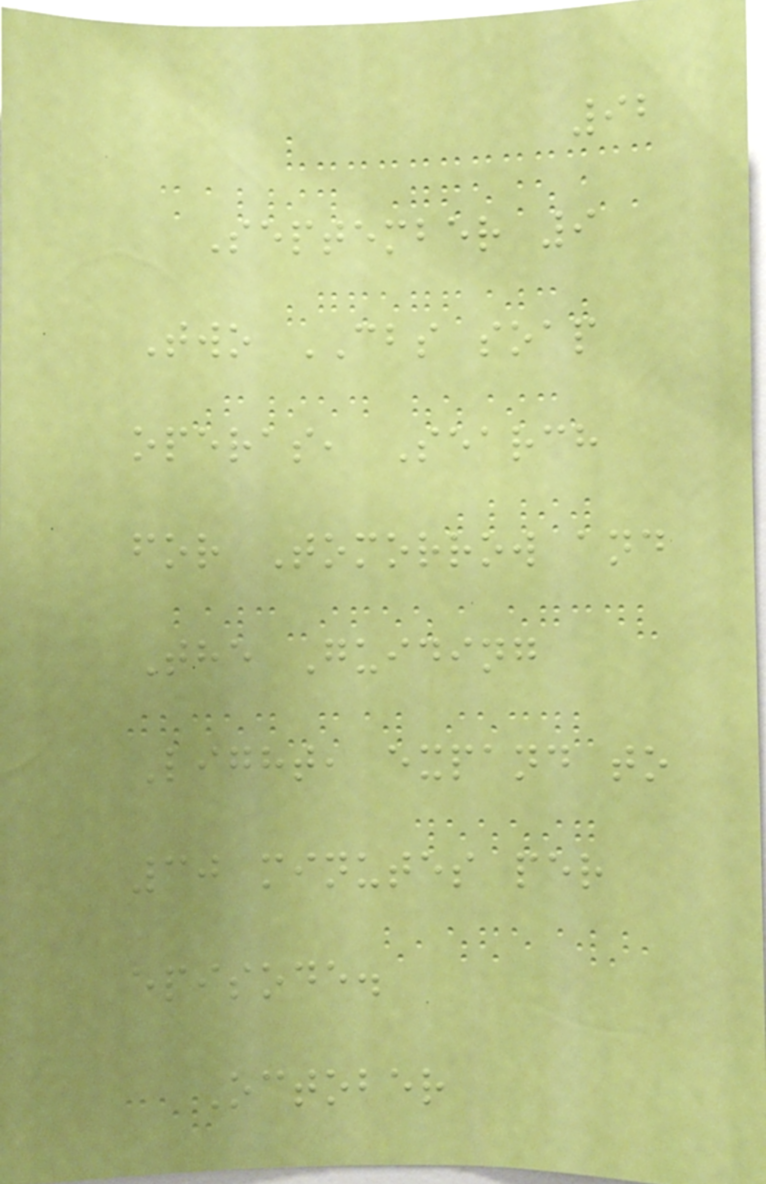92
September 9
Two CBS soap
operas, Search
for Tomorrow and
The Guiding
Light, expand to
30 minutes per
episode.
October
